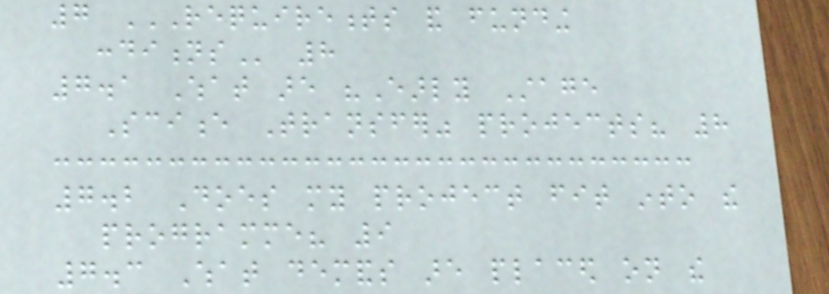7 REQUIREMENTS AND FUNDING
CONDITIONS 8
7.1 What are "Early Stage
Science Transfer" projects? 8
7.2 Does my project fit into the
programme? 9
7.3 What demands are placed on the
